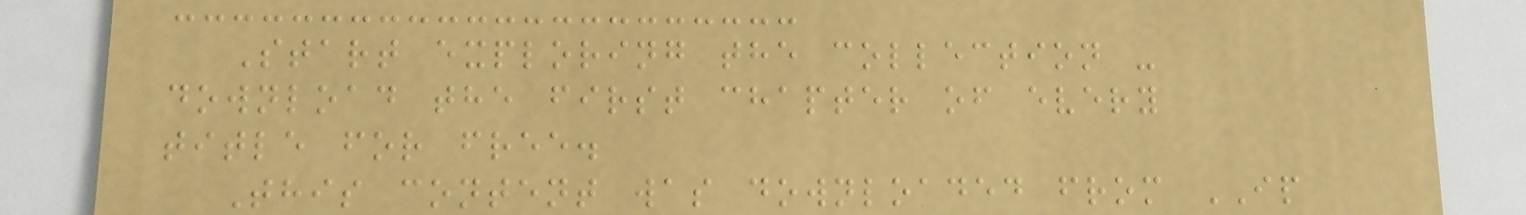Start exploring the collection -
download the first chapter of every
title for free.
This content was downloaded from IP
